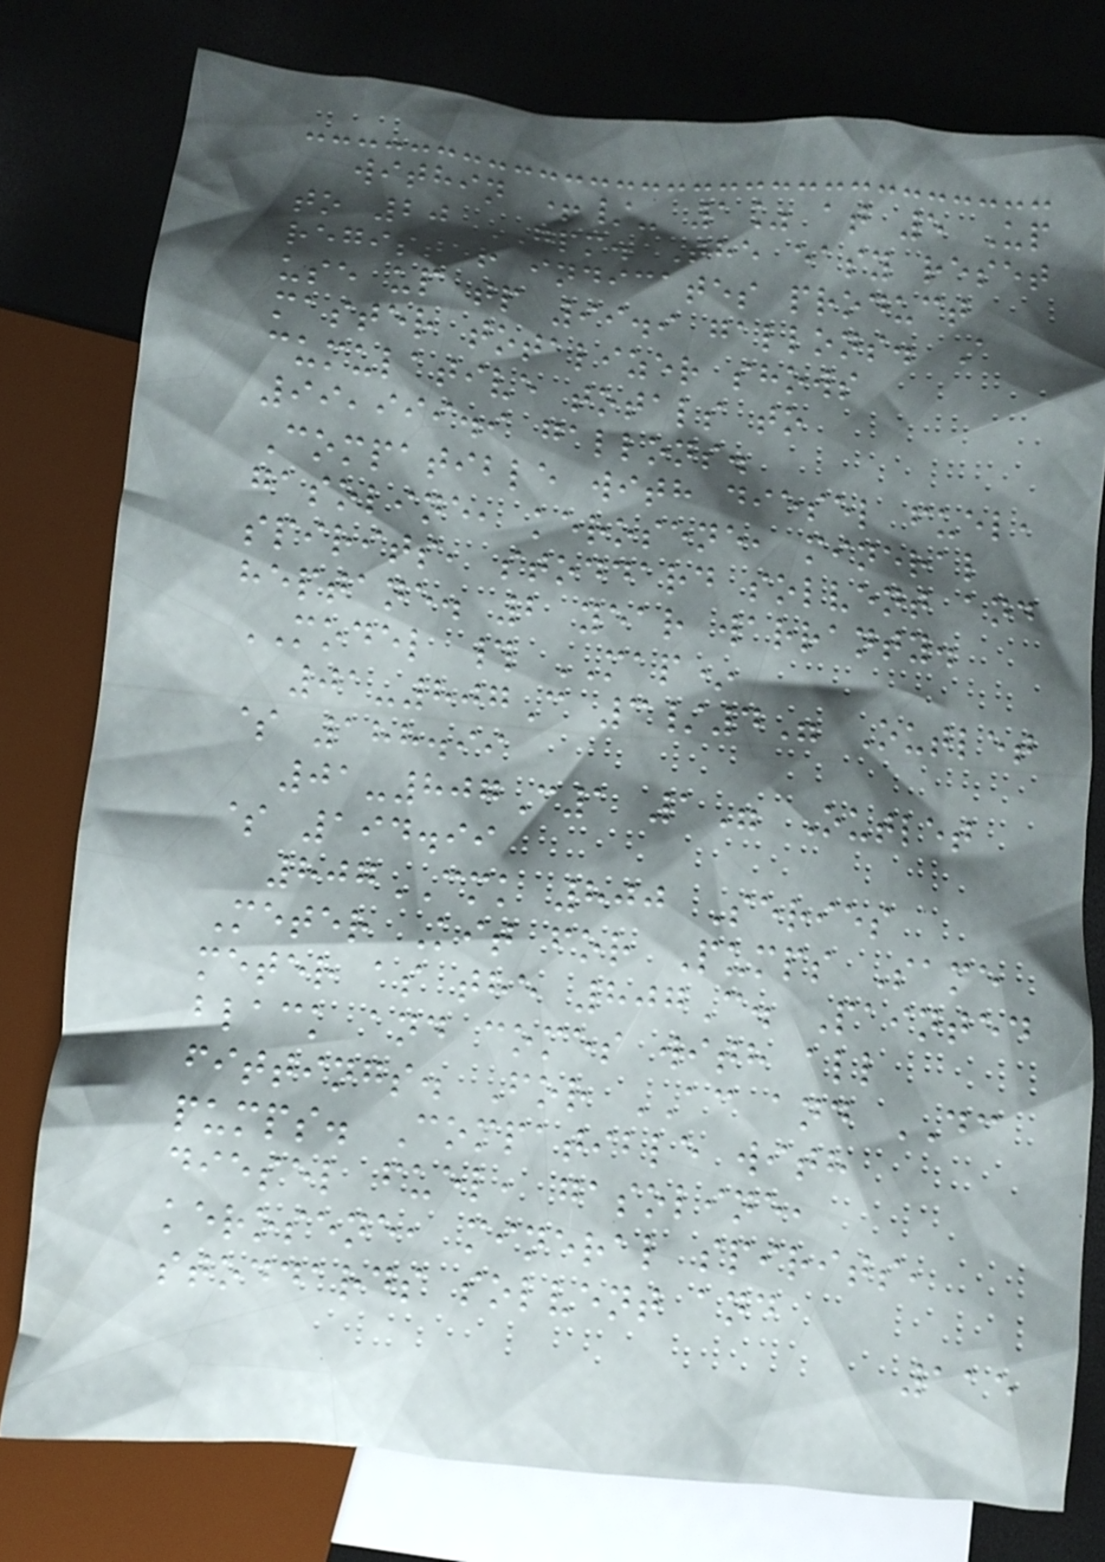within +/- 1% at 5 Up
to 20 GPM. The easy reset
register indicates product
use up tp 99.9 gallons. A
master totalizer shows
cumulative totals to
99,999.9 gallons.
Compatible with diesel fuel,
gasoline, kerosene, mineral
spirits, stoddard solvent and
heptane. 2 year warranty.
MODEL # MAP*
01-807C 3/4" Outlet
$ 188.99
01-807C1 1" Outlet
$ 194.99
807CMK 800 Series
Meter Kit for Pumps Same
meter as the 807C. Painted
black and comes with all
fittings. For AC and DC
pumps. Compatible with
diesel fuel, gasoline,
kerosene, mineral spirits,
stoddards solvent and
115
